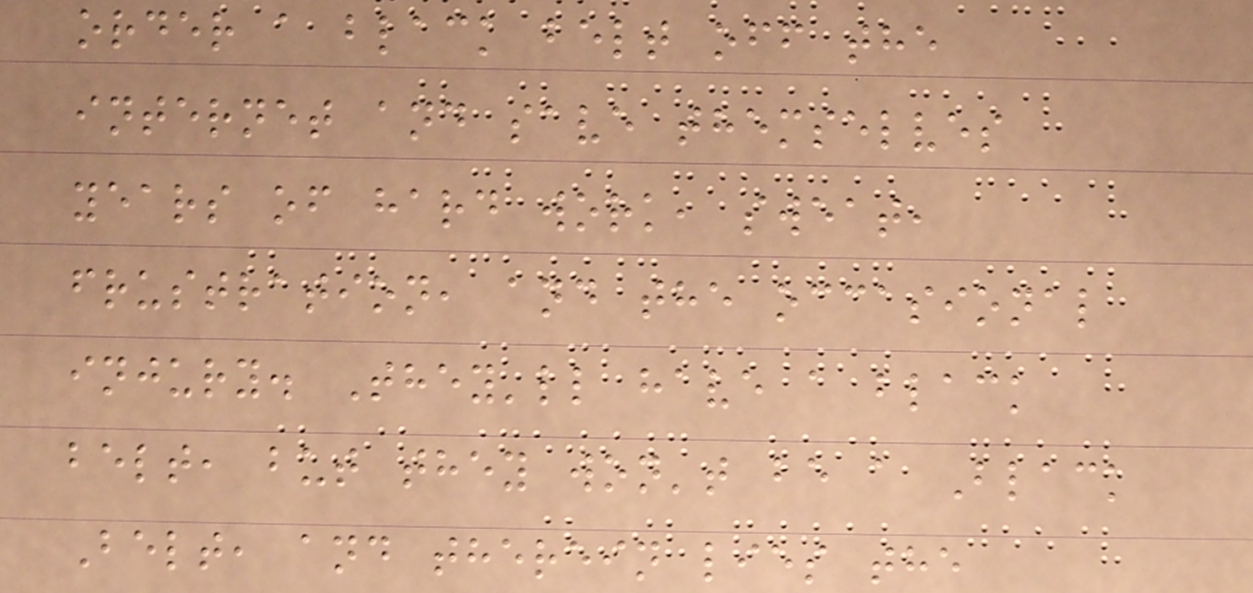order a black belt off the
internet and save themselves
years of hard work, sweat,
frustration, and the occasional
injury. They'll have a black
belt, but they won't be a Black
Belt, and therein lies the
